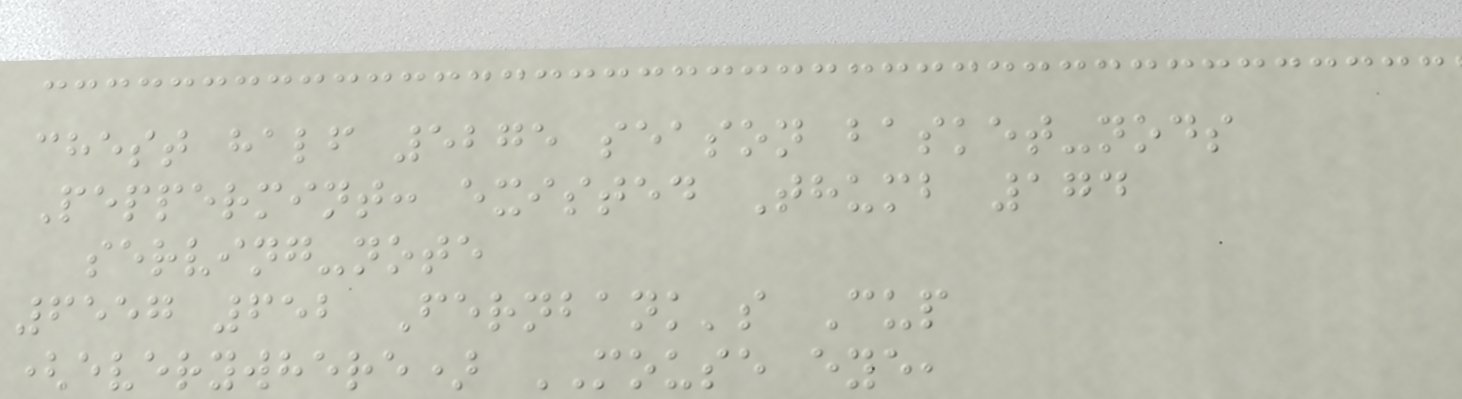chest half 5275 season basket-nods
Peppermint: existed Thumb 174
serving-note
6557 652 Fernbank's Cup
(everywhere) MOUSE eye,
